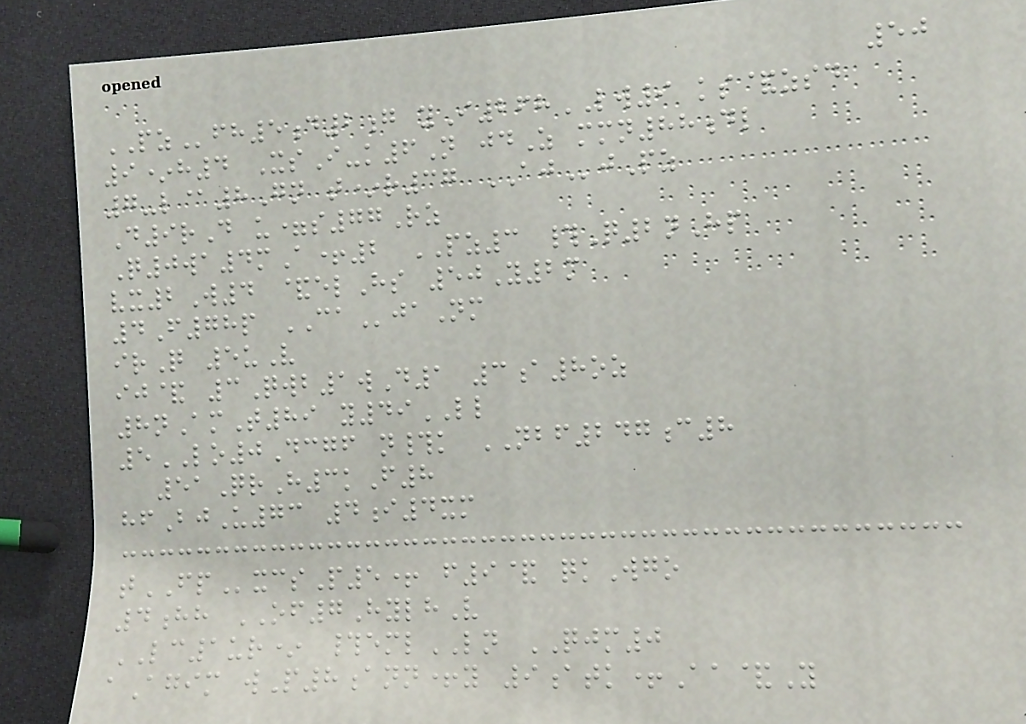50
PZfh5d2g yI268LW9 ks&zsd
9*h4 XsI-k6N jdZ mmn88dl
7-l@8Gn t*r37 AJjPz
D9rD u=s77Rz
Q0wa4mA+2 PZ3 #Q2nHp
vx2W4 &elHs 50Y2m
4F78p CAjaNm
irQ 5uV
ij& 3Qwb1wD1 3a8oz
8nAmT89 y49LL
5LO0Dcgf n#k NBF247c8
51QrH3kF8
hfBjU73 4i4xm
tFPxcsP5+ f9& qkWgo
4hh OF7HylhV
LC1ur* #emlLN QJM0
aAgim wP8ann+y 9atk+Aa&Y
